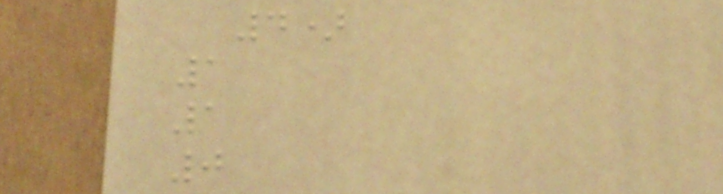4)
1
1
0
